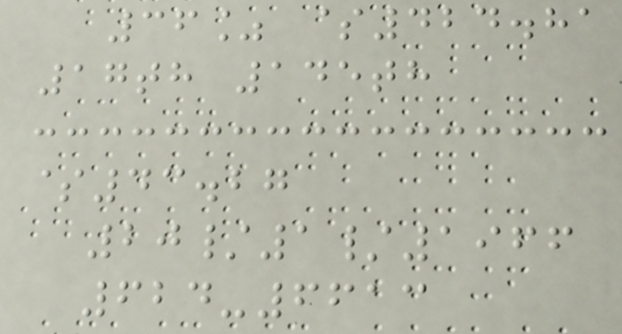36% $424.81
17th 145th
$43.27
20/1/1966
624-6613
